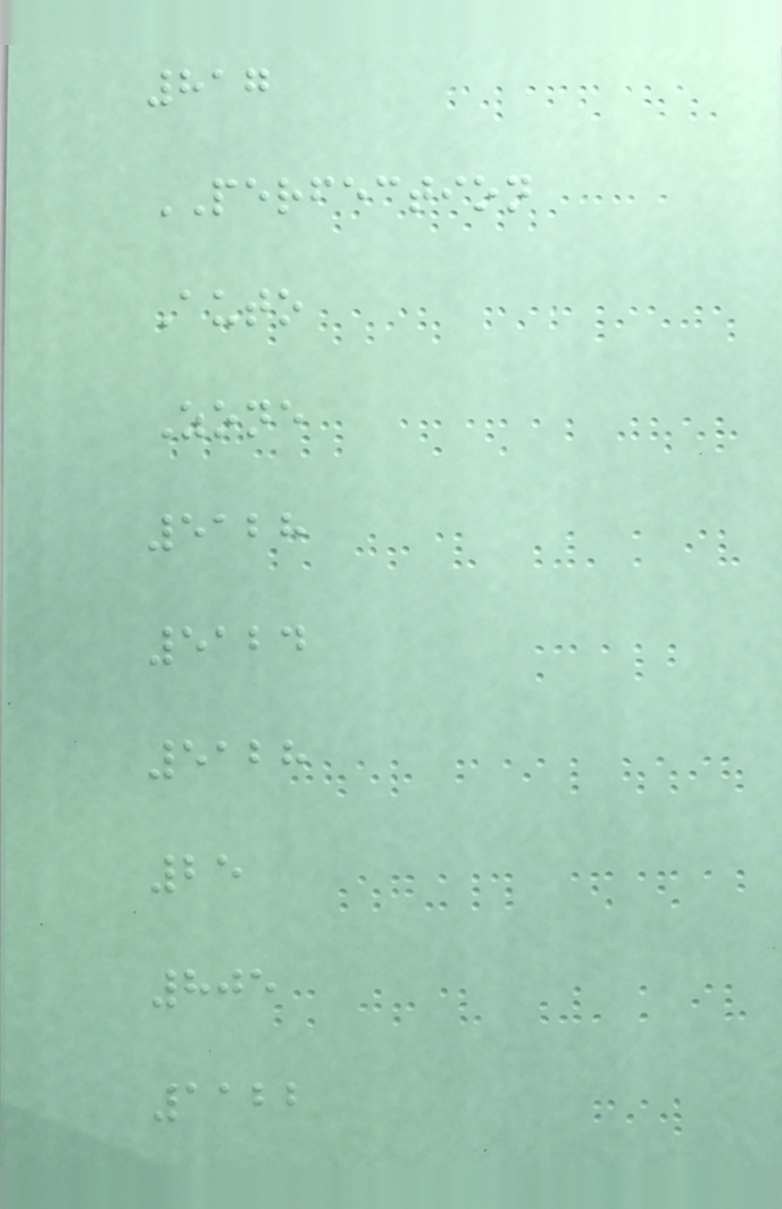817
PERFECTION
Auto
Zone
5128
5124
5128
25
805
1122
